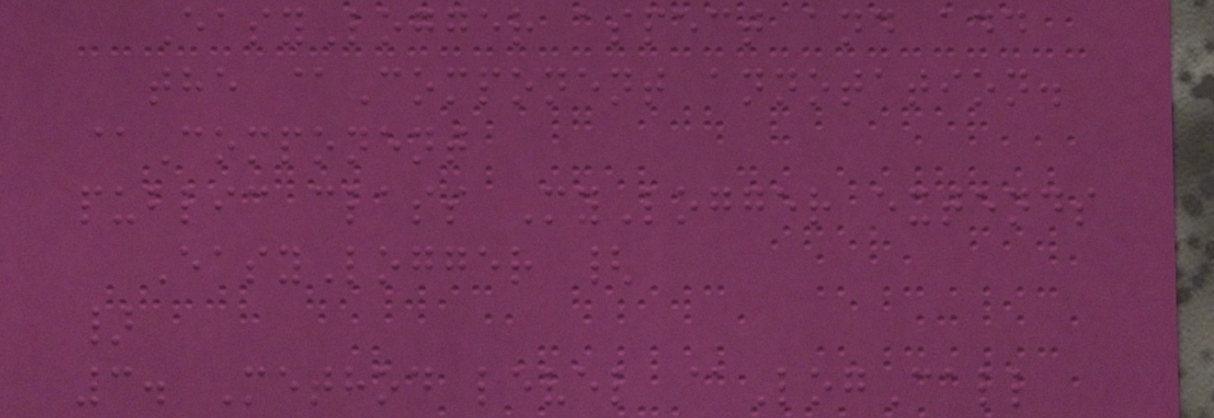EasyLogger aspect and add
the @Component annotation.
@Component
public class MyLogger extends
EasyLogger {
}
3. Method level @LogCall
